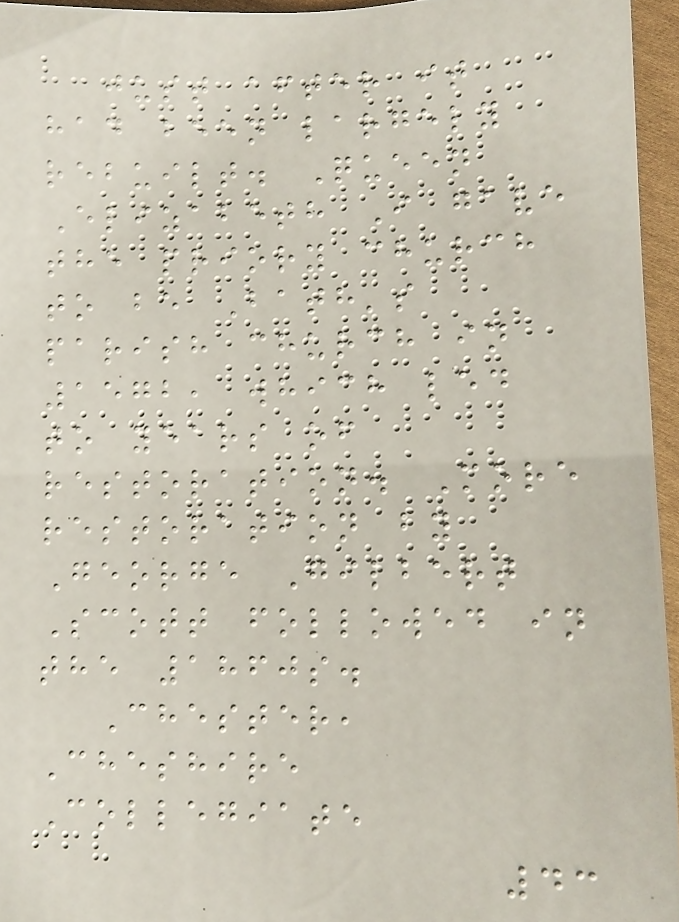just after it
had been largely
rebuilt. Queen
Elizabeth I gave
the priory church
to be Bath's
parish church in
1572, which led
to years of
restoration. More
restoration by
George Gilbert
Scott followed in
the 1860s.
Chester,
Cheshire
Collegiate
43
